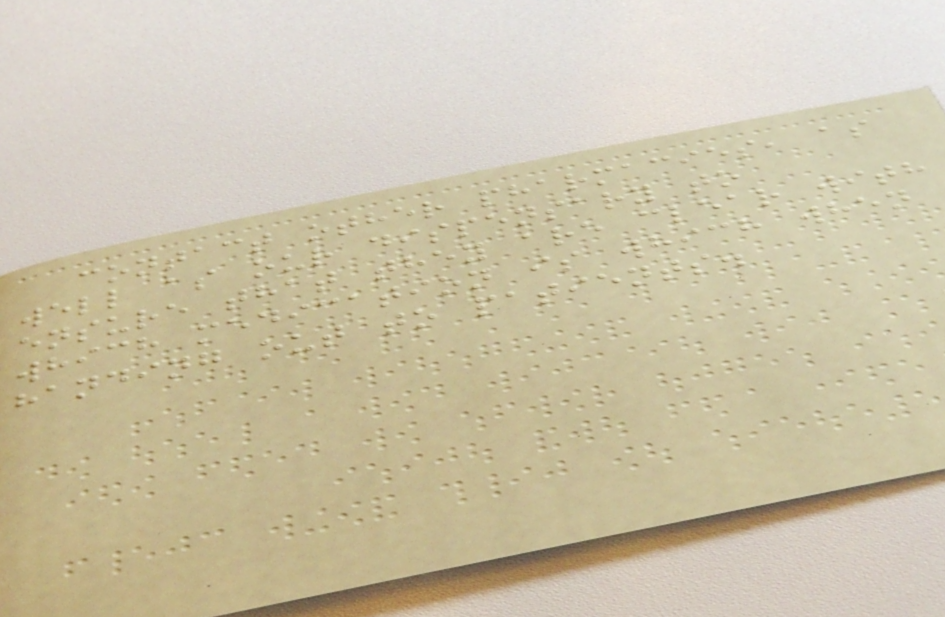contact other pharmacies, as
well as our dispensary to
ensure that they are clear with
which medication is which when
handing out to patients.
